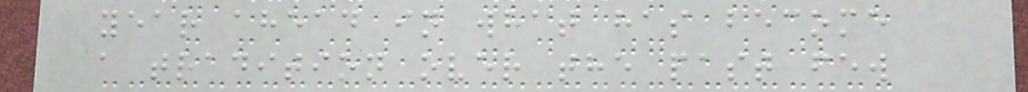year ahead in what has become
a tradition over the past few
